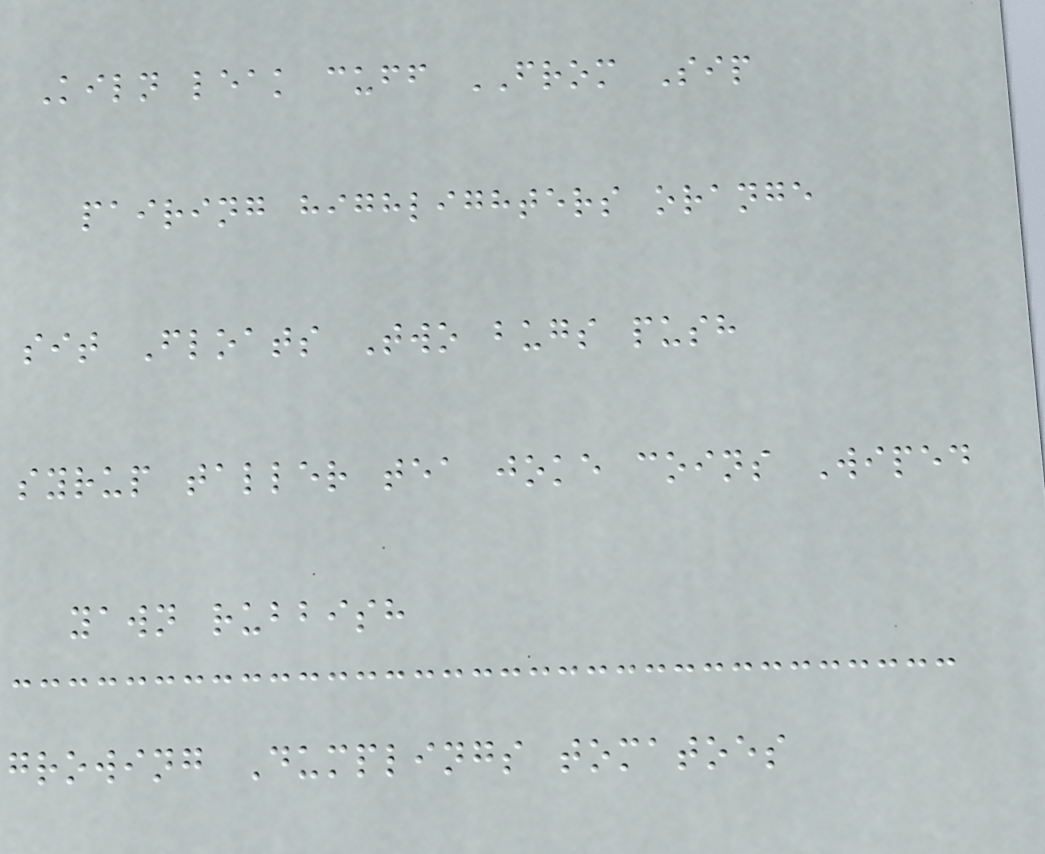Kiln leak cuff FROM Sip
pairing highlighters orange
sit Floats Two bugs push
syrup taller tea joke coins Wiped
yawn rubbish
growing Dumplings tomatoes
